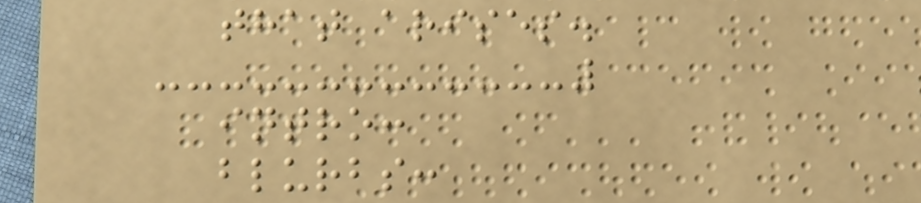that arises.
intro:
blurbs:
